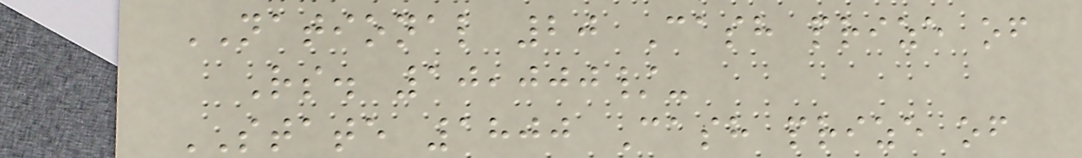NATIONAL 20 Cash prize of
Rs. 10,000/-
STATE 1800 Cash prize of
